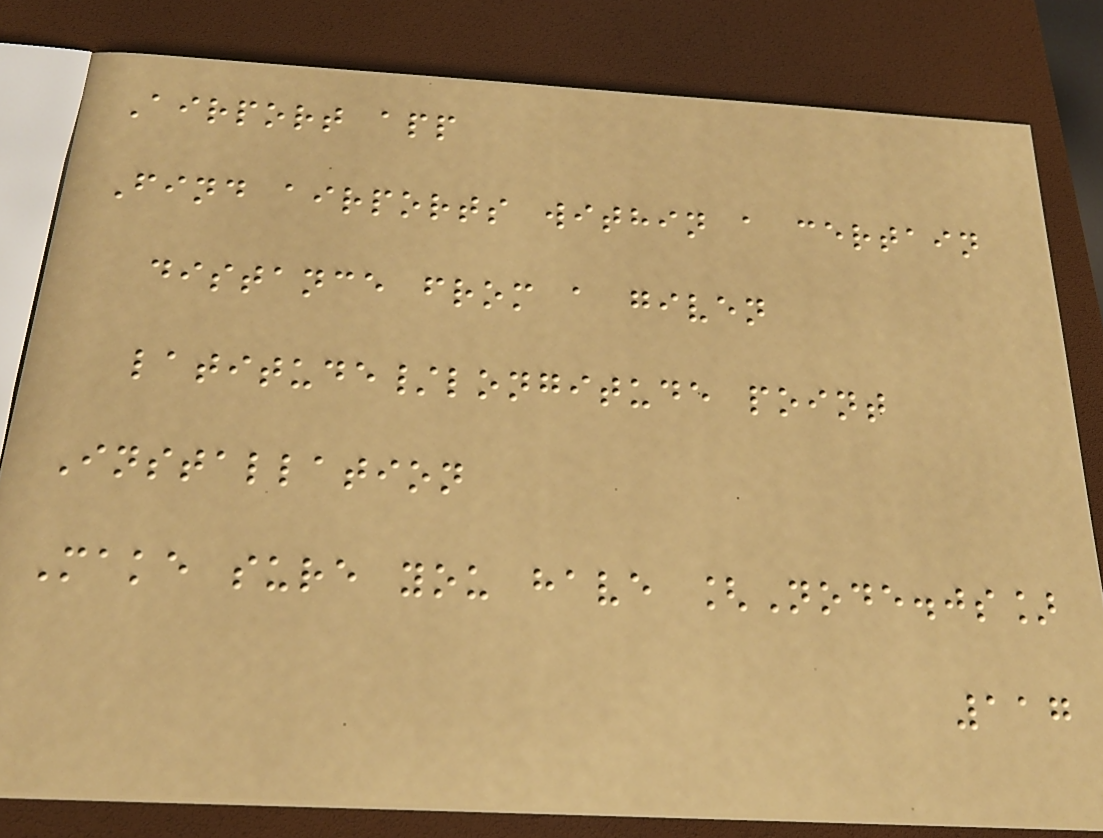Airport app
Find airports within a certain
distance from a given
latitude/longitude point
Installation
Make sure you have [Node.js]
117
